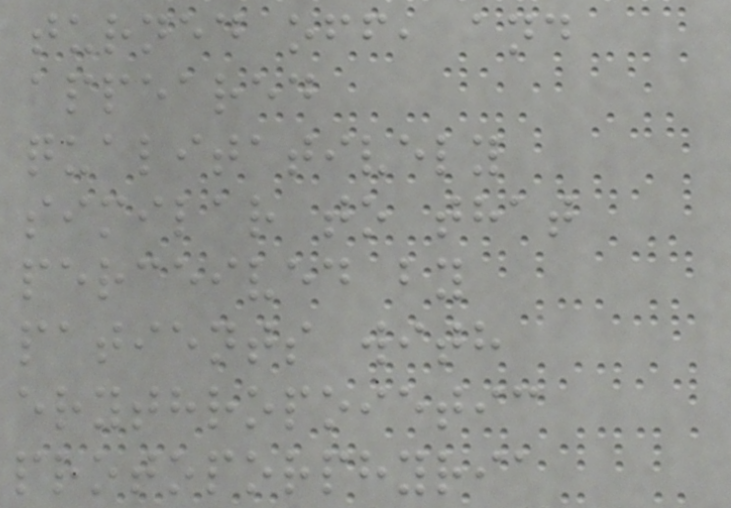turned off, and
appeared
qualitatively
similar to that
perceived by
patients with
erythropoietic
protoporphyria
